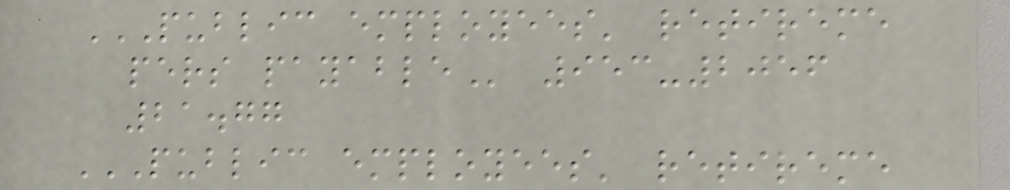PUBLIC EMPLOYEES' RETIREME
PERS PAYABLE 953-2056
21.77
PUBLIC EMPLOYEES' RETIREME
